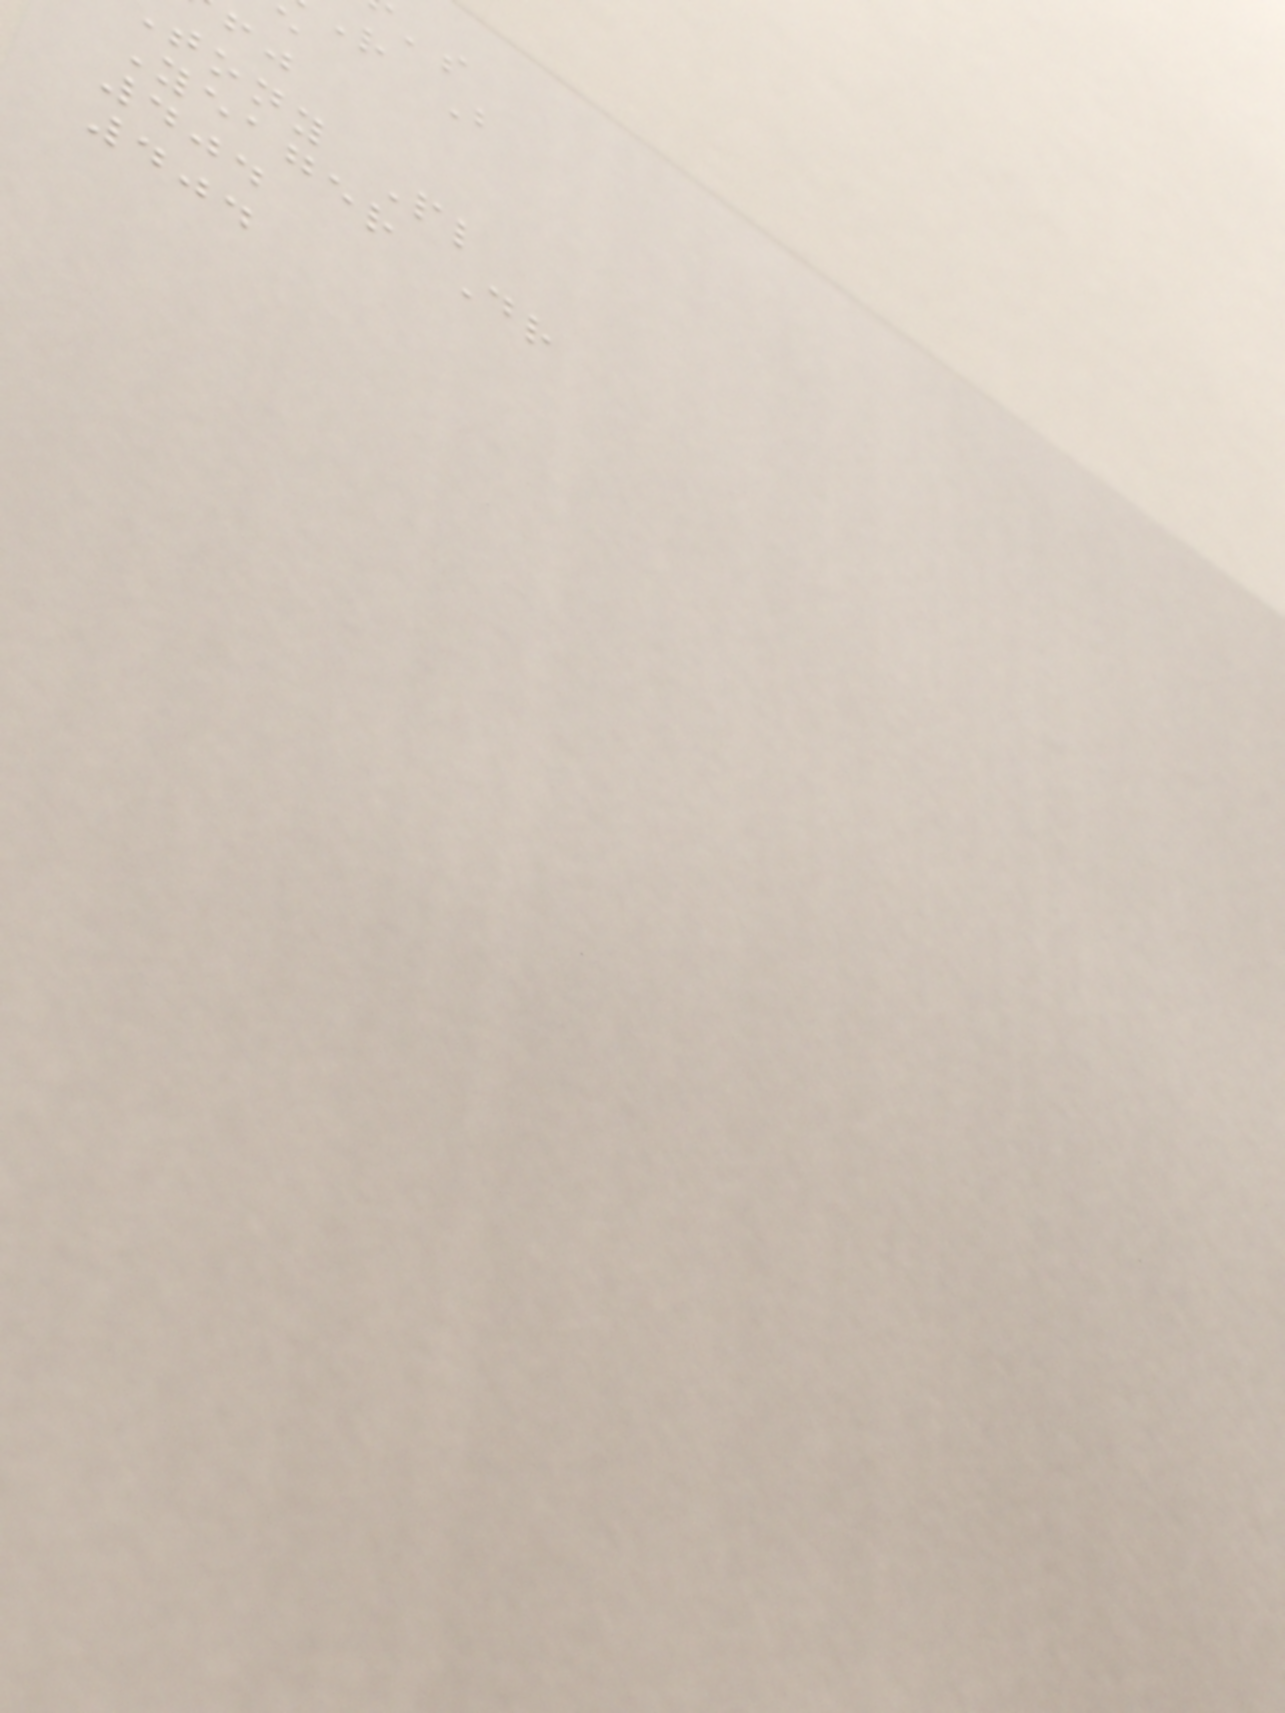r B
tony Pl
Yeager Dr
404
404
